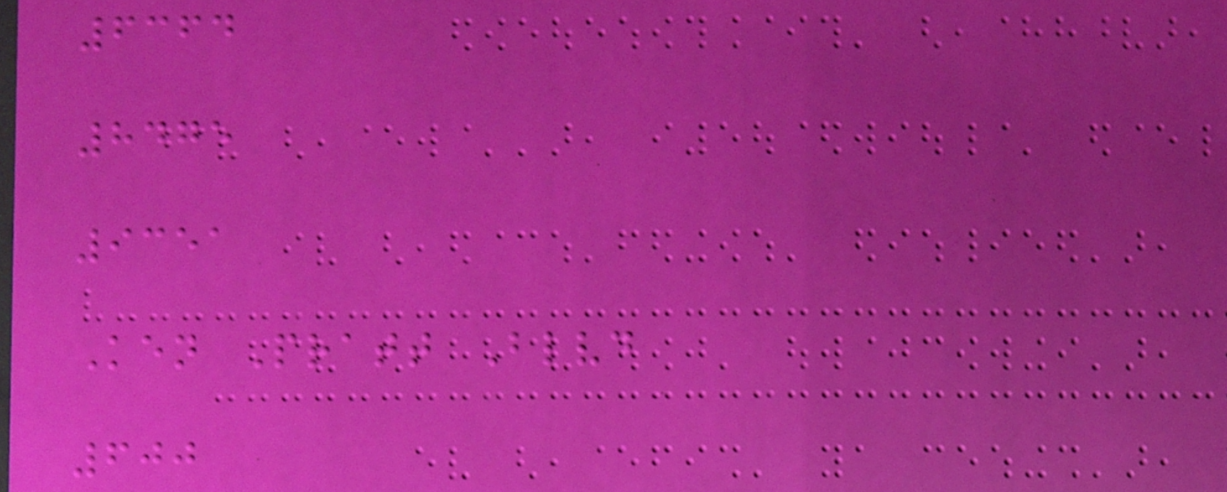6364
8475
9351
Ken Pratt Blvd
600
